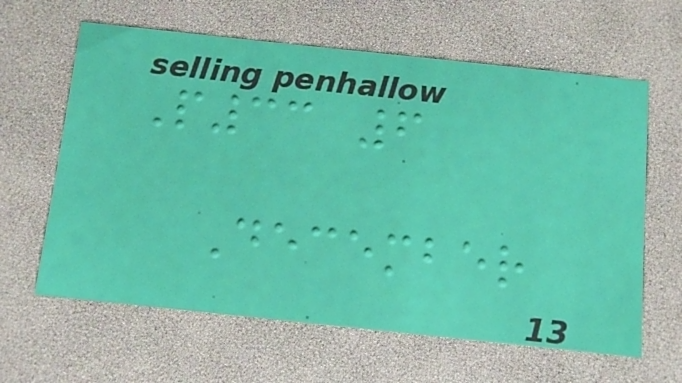P33 6
December
